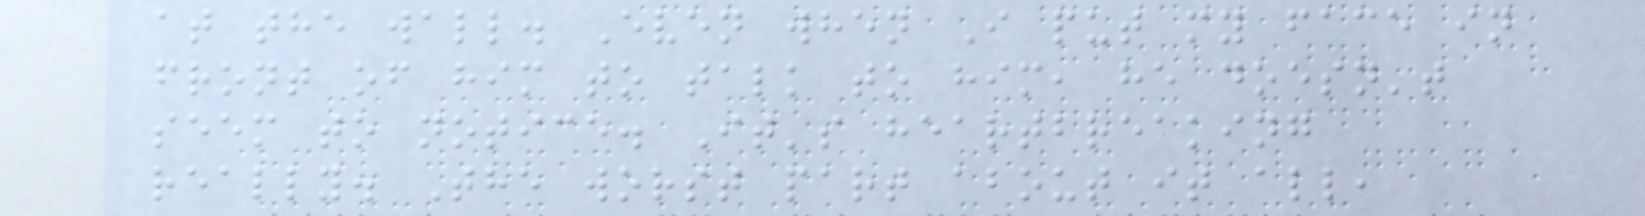at the wall. Even when I put my face in
front of him to talk to him, he doesn't
seem to notice. It's heartbreaking
really. The worst part about it all,
